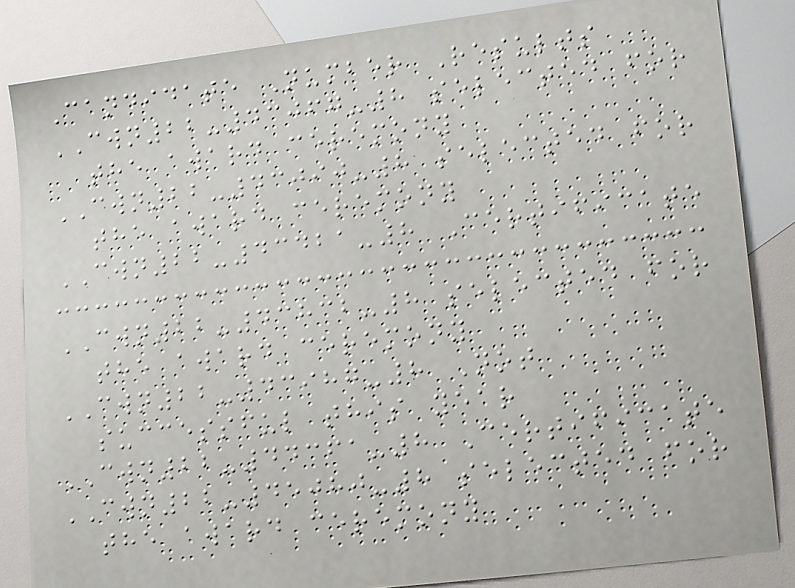Candidate Number Results
CWN22-43067-8 selected for
the award ceremony
CWN22-43090-8 selected for
the award ceremony
CWN22-43421-8 Certificate
CWN22-43832-8 selected for
the award ceremony
CWN22-43987-8 Not
successful this year
CWN22-44361-8 Certificate
CWN22-45080-8 selected for
the award ceremony
